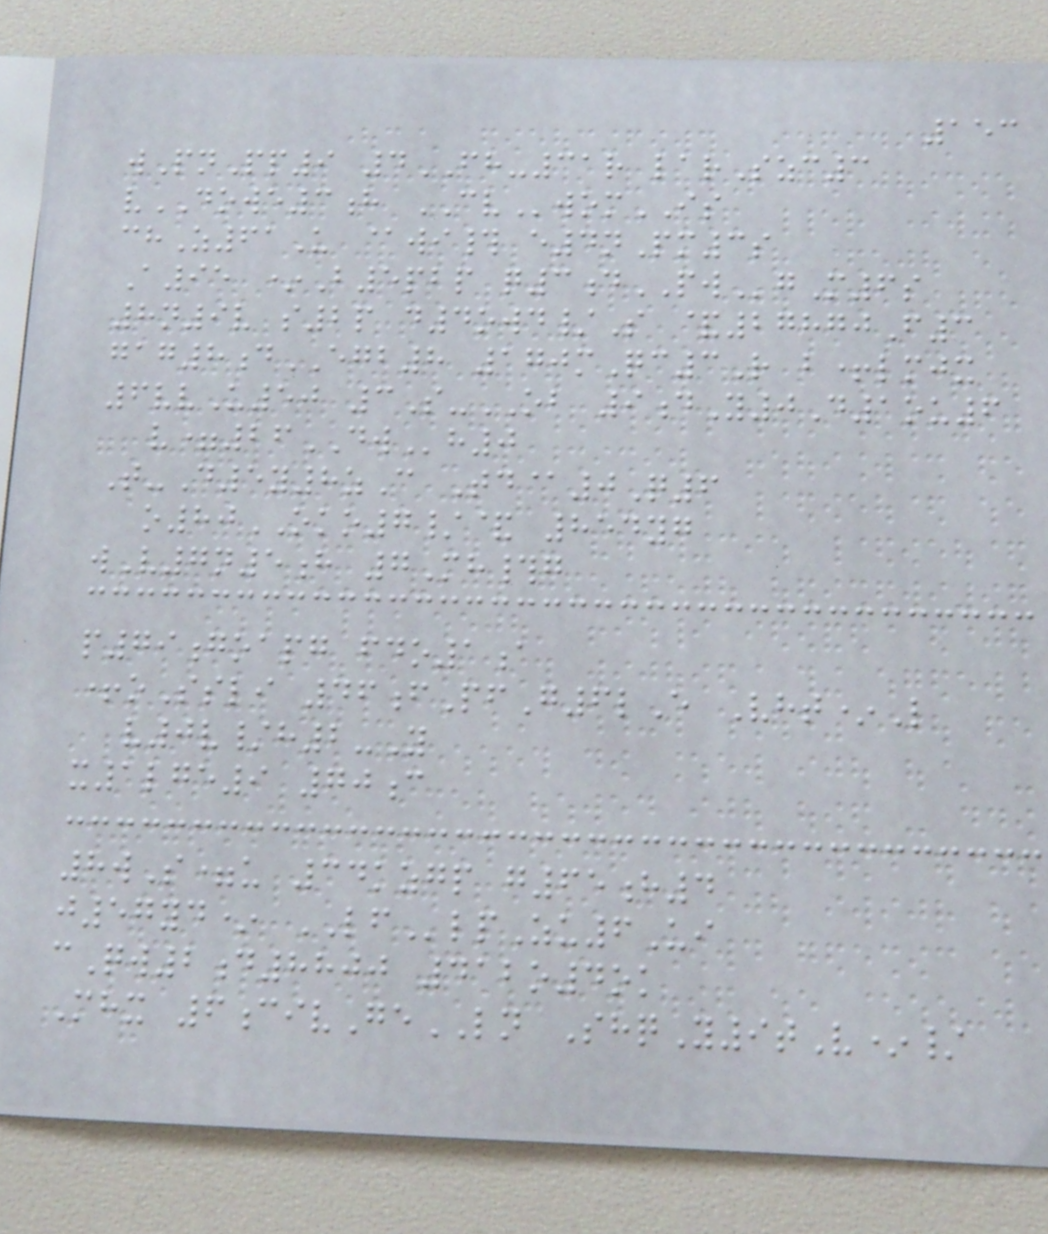153
wPnPp9 4FH-31r larSzc3
vDOWE3h CVwomIS
chZ61U @wi# e4nPm3s
A95 *B5pbp q3dPWgM6s
8n9v s2p d4owd/S &27870F3
gag8dEGB8 170mQc3R b+lmjx
6vvU50 3S-OB 9dY0D1ou6
v=26DWh0
T-D5y8zC Td@0Q6
o80OKO7/& 854yg
wV7n5h 7Mh#g
p79goapg fdo1a
+oSsli 46fPfG6lE Vht*L
v0v/h2-Y
x1lge9 70c
8wS=u 34kzgp g65h4
j57yd* LFlpZu6Ui
cQw2d8800 412o4ok
Mhx 6civGeLN ShqY9tV*/
